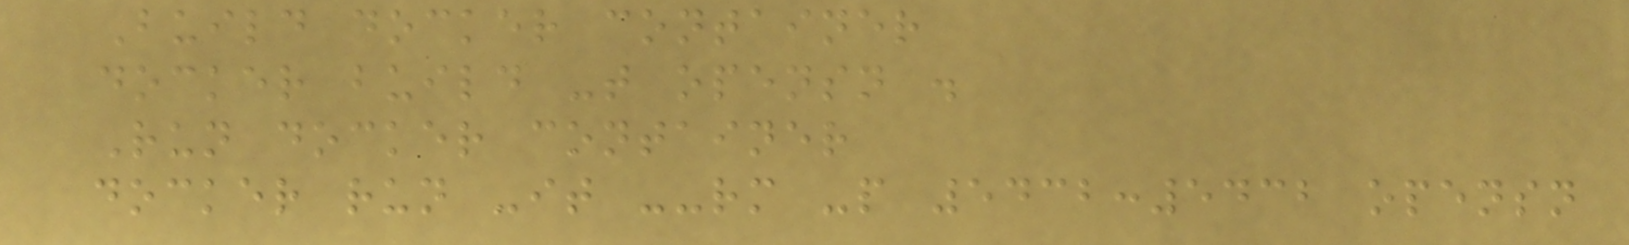Build docker container
docker build -t opensn .
Run docker container
docker run -it --rm -p 5432:5432 opensn
